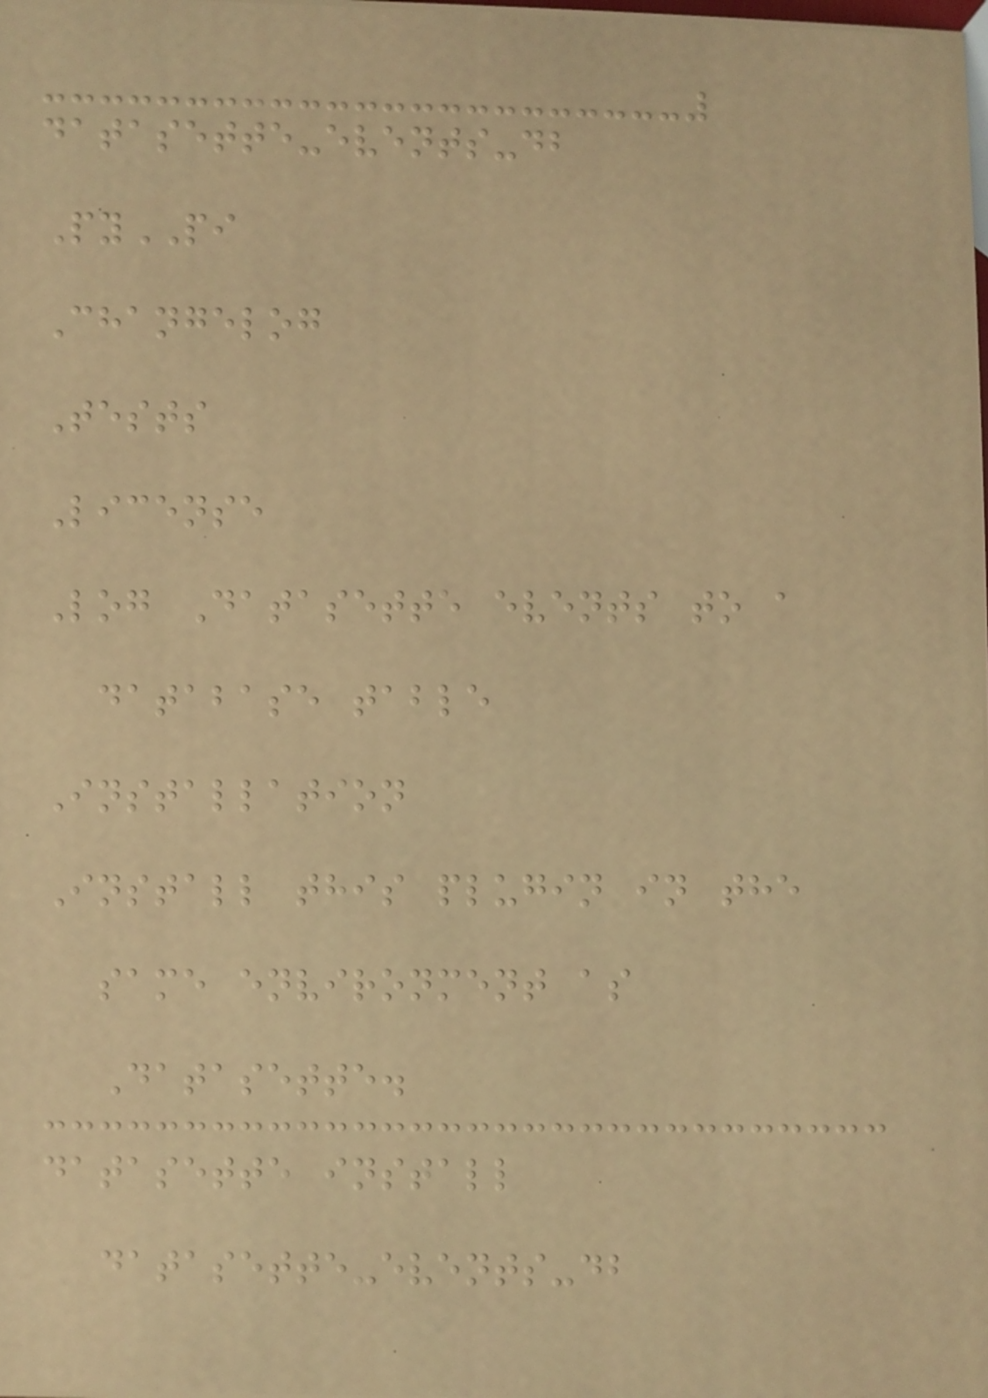datasette-events-db
PyPI
Changelog
Tests
License
Log Datasette events to a
database table
Installation
Install this plugin in the
same environment as
Datasette.
datasette install
datasette-events-db
